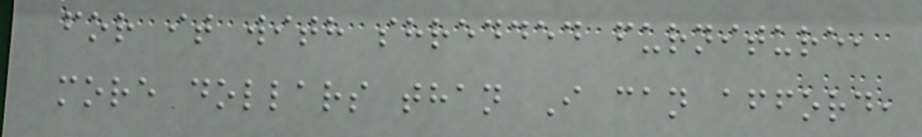for it with shredded furniture,
more dollars than I can afford,
